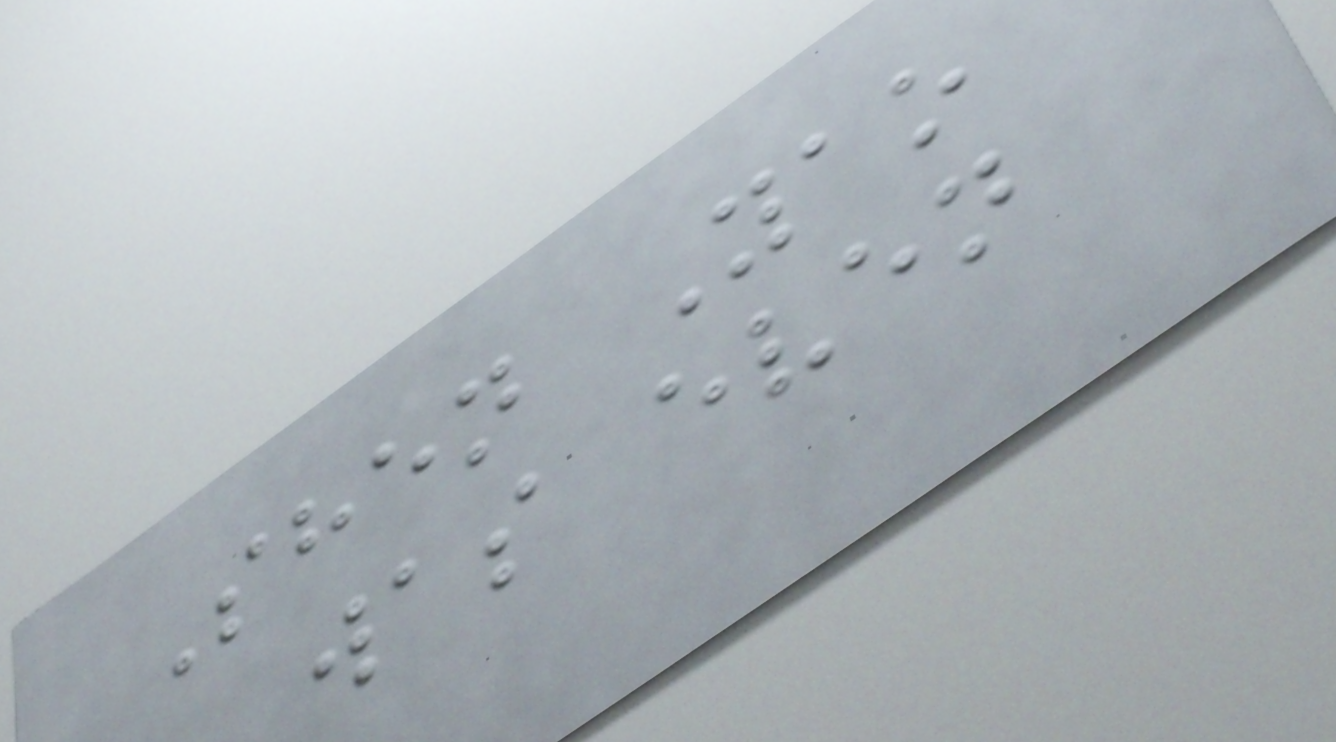Shen Yao
was even
